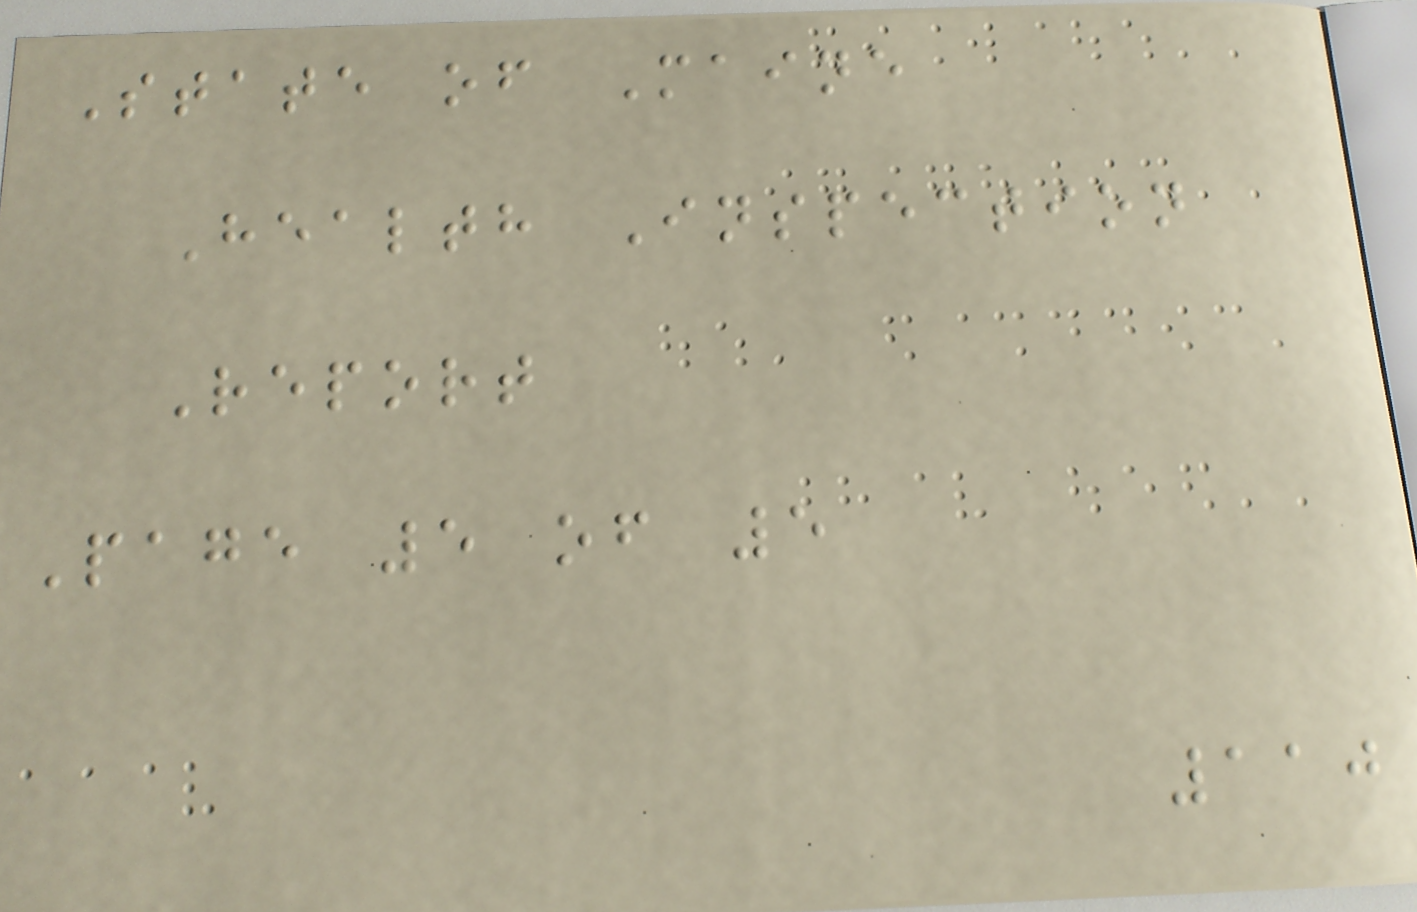State of Maine
Health Inspection
Report
Page 5 of 5
110
